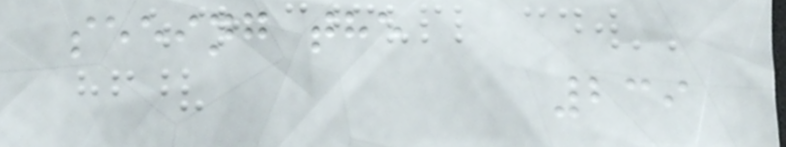seeing the
239
